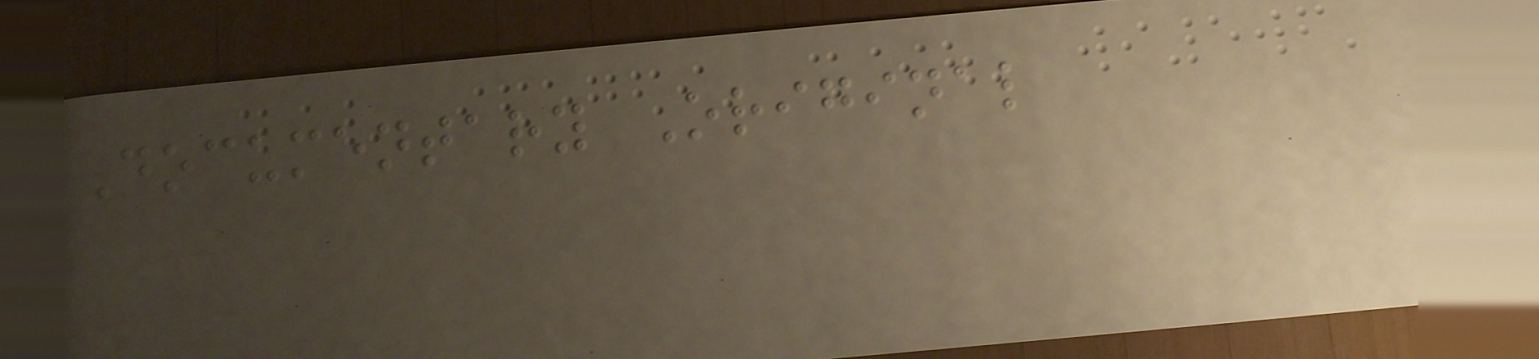Documentary Original
